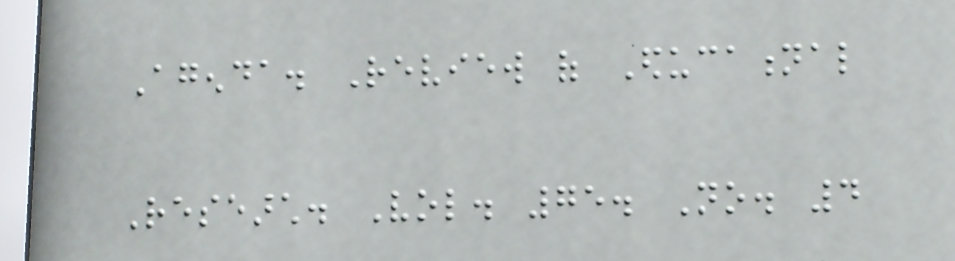Agenda. Review of Educational
Research. Vol. 75. No. 4
